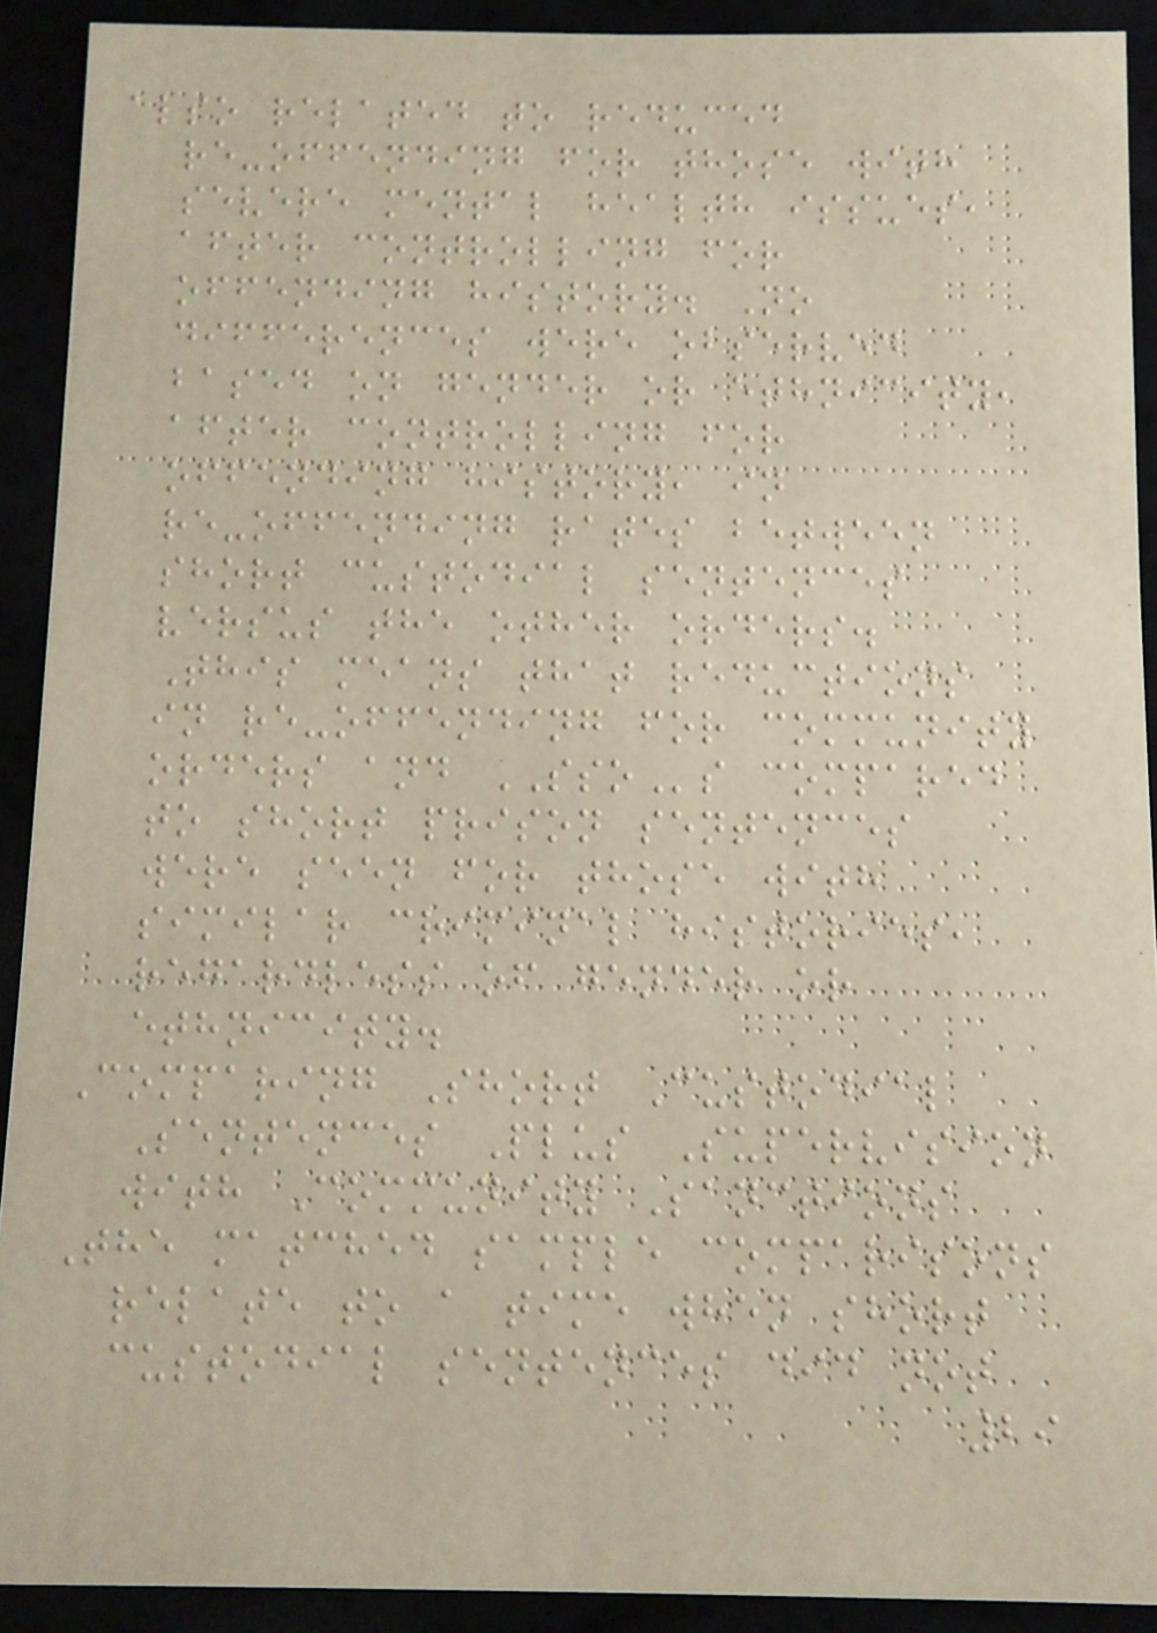also related to reduced
re-offending for those with
severe mental health issues,
after controlling for
offending history. No
differences were observed
based on gender or ethnicity,
after controlling for
offending history, in
re-offending rates between
short custodial sentences
versus the other orders.
This means that reductions
in re-offending for community
orders and SSOs compared
to short prison sentences
were seen for those with
similar criminal histories,
regardless of gender or
ethnicity.
Comparing Short Custodial
Sentences Plus Supervision
with Community Sanctions
The matched sample comparisons
relate to a time when short
custodial sentences did not
29
